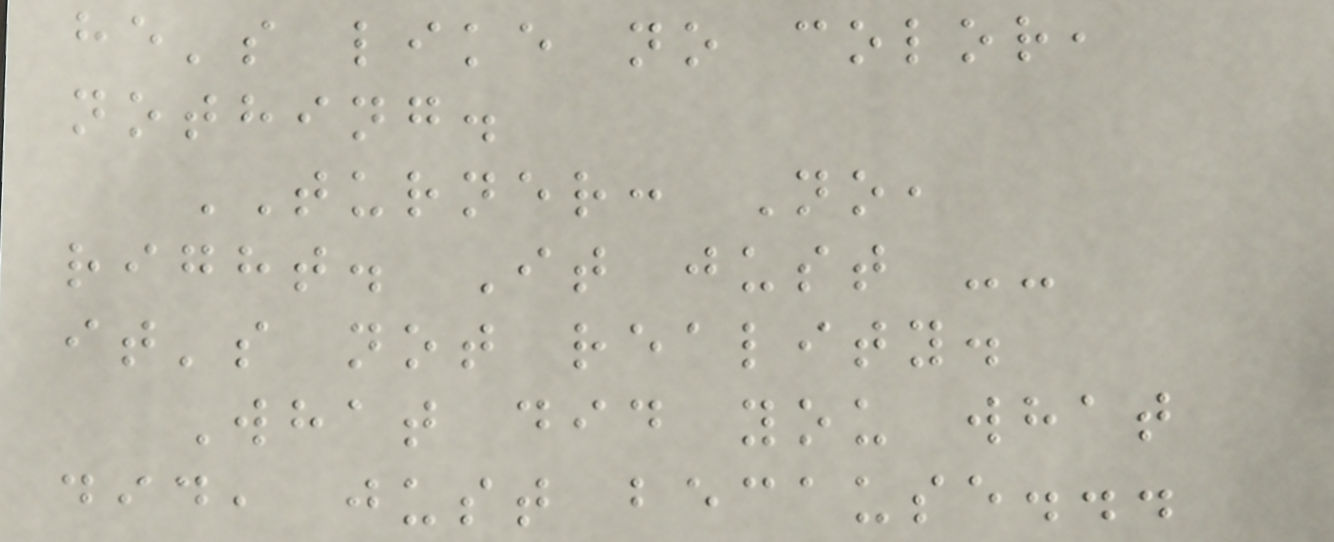he's like no color,
nothing.
TURNER: No,
right. It just --
it's not reality.
What did you what
did, just because...
